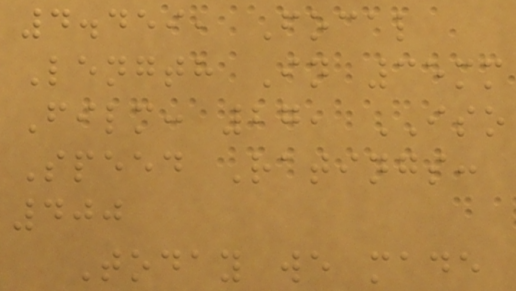4.459, Focal
Length In 35mm
Film: 27, ISO
Speed Ratings:
400
Today we made
